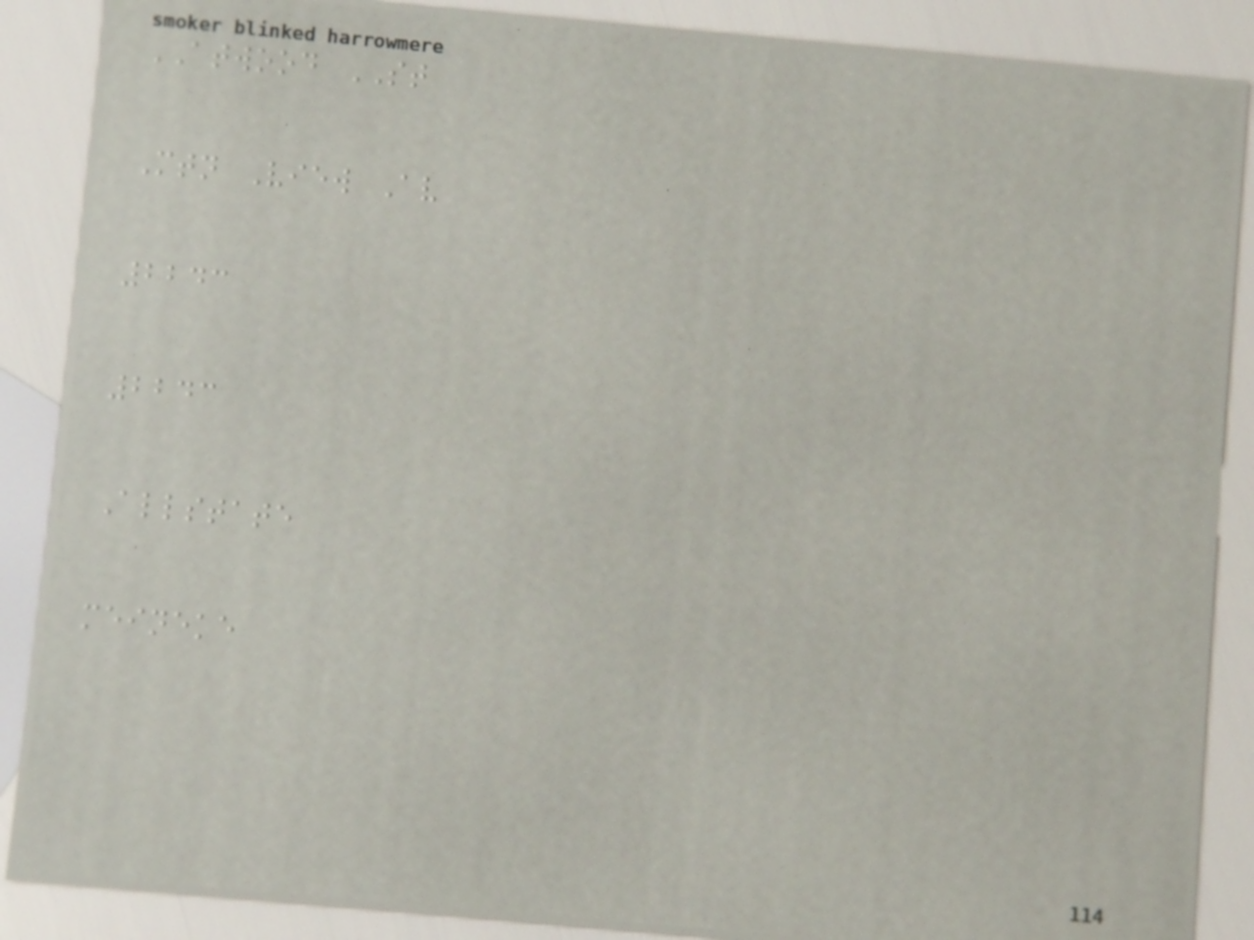ATWOOD ST
Mtn View Av
2243
2243
Allstate
meineke
